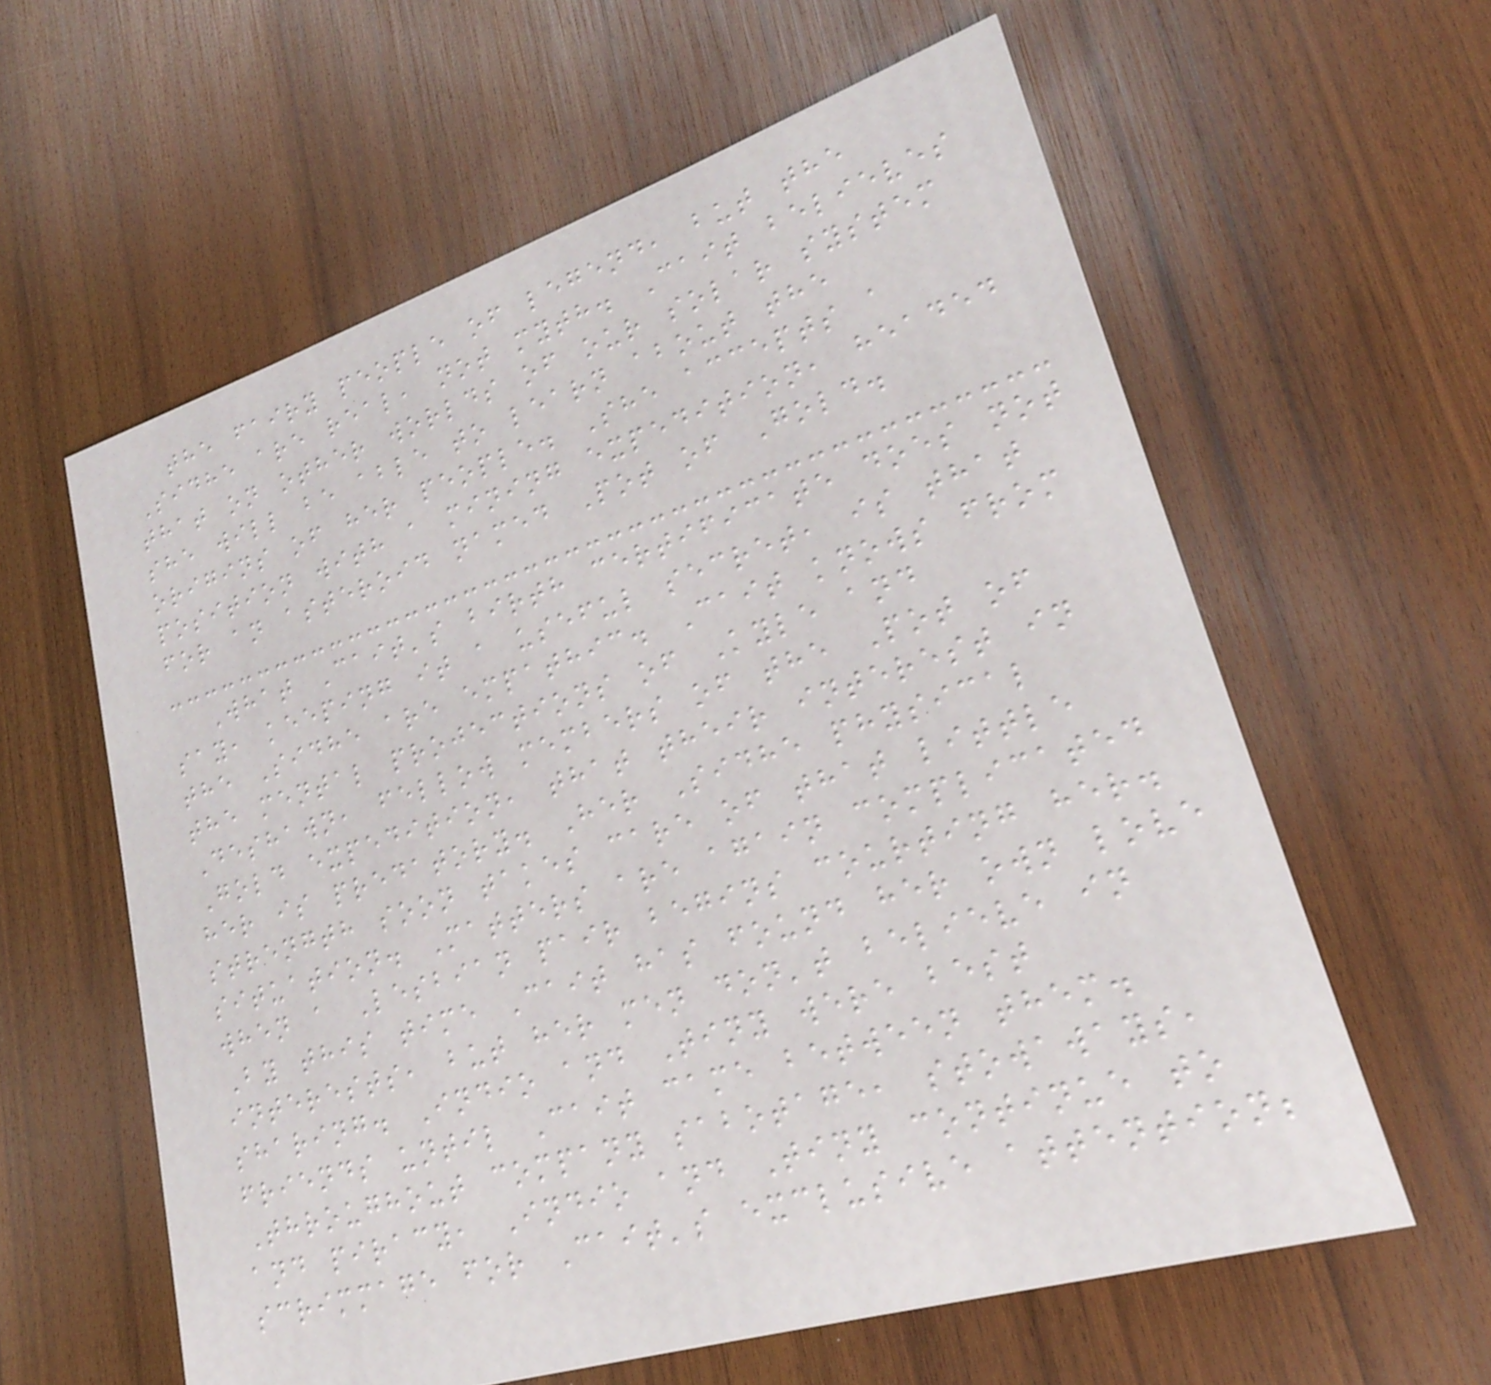the fairy people of legend, but the
Sidhe are real, not myth. Cait believes
that on other worlds of our solar system
she will be able to learn about the
origins of her people. She accepts a
position with a mining expedition, headed
for an asteroid named Pot of Gold.
What Cait's birth certificate does not
say, keeping it a useful secret, is that
the Sidhe are empathic. Cait knows from
the mental projections of Kyle and
Deshawn, fellow members of the Pot of
Gold expedition, that their interest in
her is predatory. Her Sidhe physical
strength soon takes care of that little
situation. Matters are again complicated
when a Lesbian pair begins courting her.
By this time Cait has found her own love
interests, but her men don't believe in
sharing. Indio and Tiny were best
friends until Cait came between them.
Throughout company sabotage, stowaways,
and piracy, Indio and Tiny continue to
scrimmage for Cait's exclusive attention;
